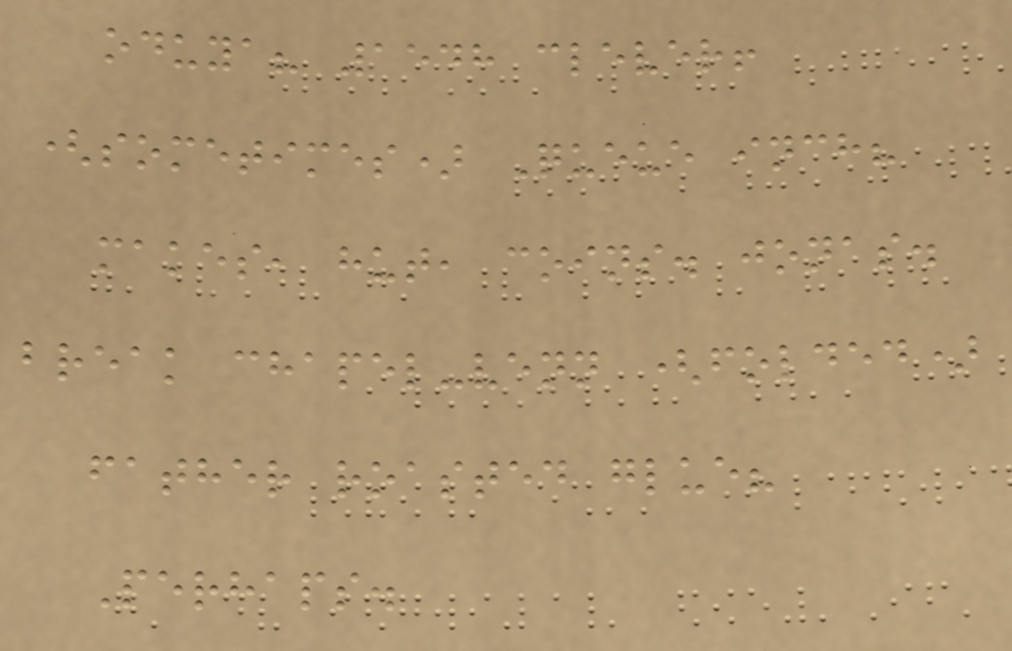oduya? 1548 clever!
(sometimes) Queue inch?
makes, hut, coins. jonas.
break chapel-venn (folded)
father roasted glue?
Perhaps.
